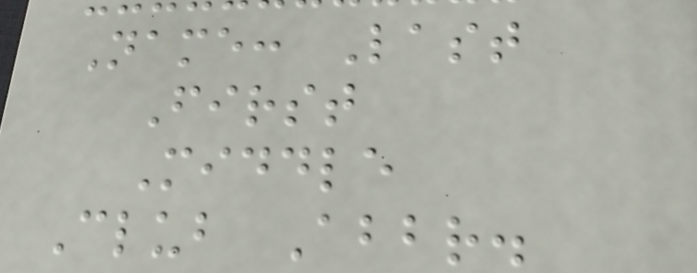Name: Last
First
Middle
Club Abbr.
